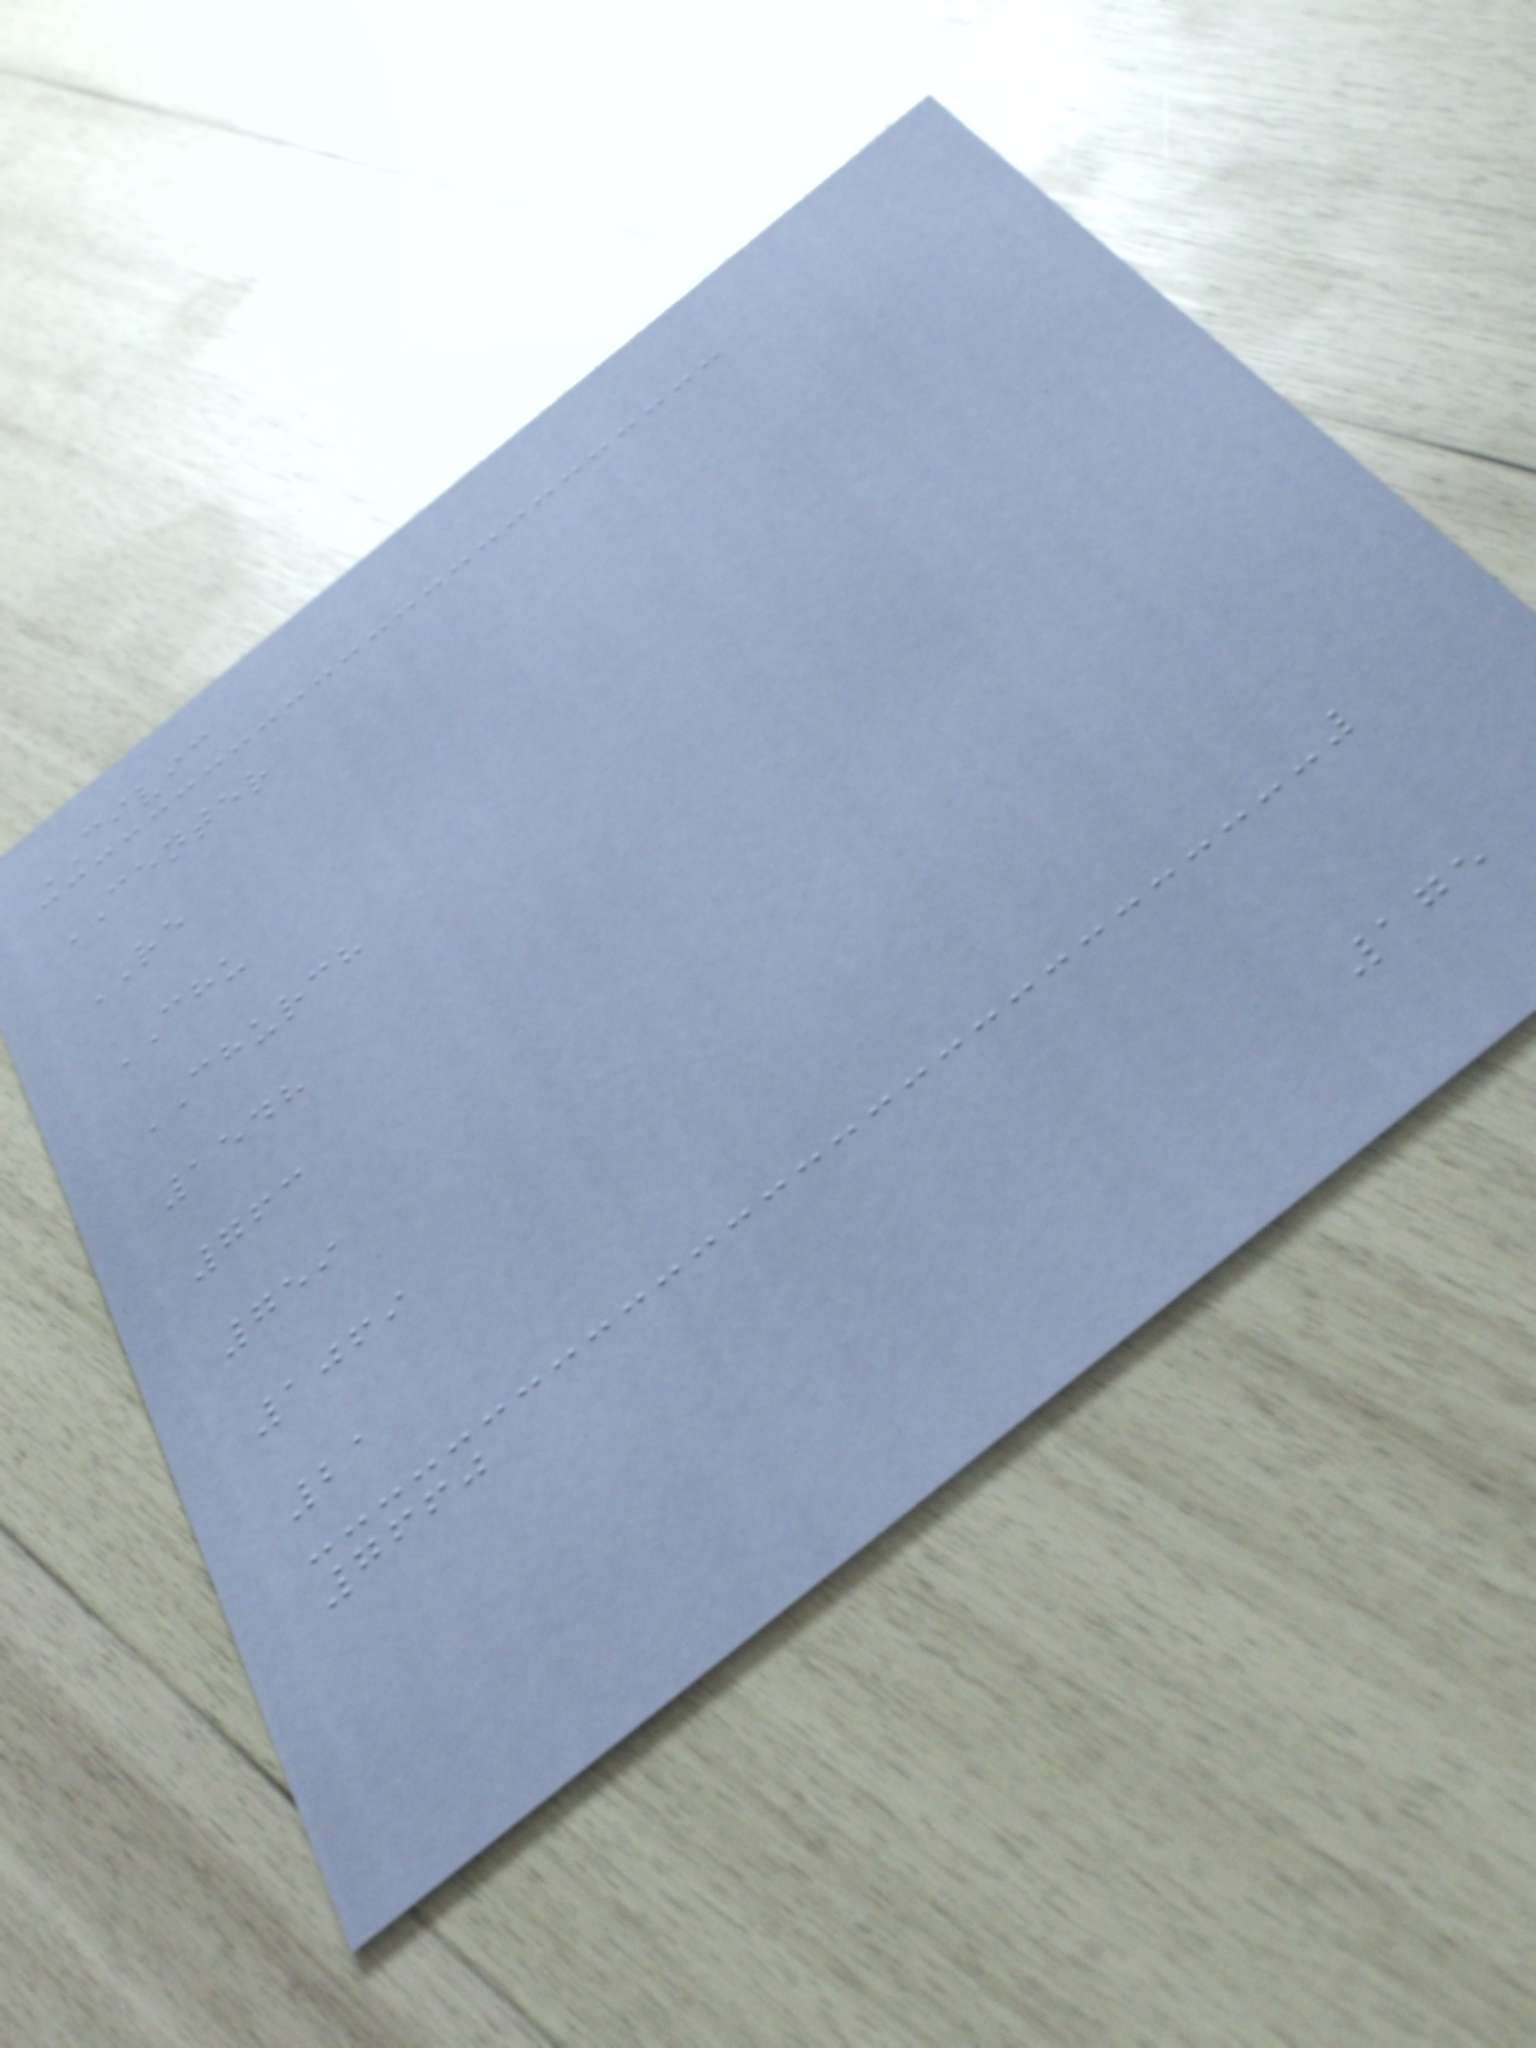CIVIC
CENTER
RE
CHU
CHURCH
1548
763
759
1069
21
7660
175
